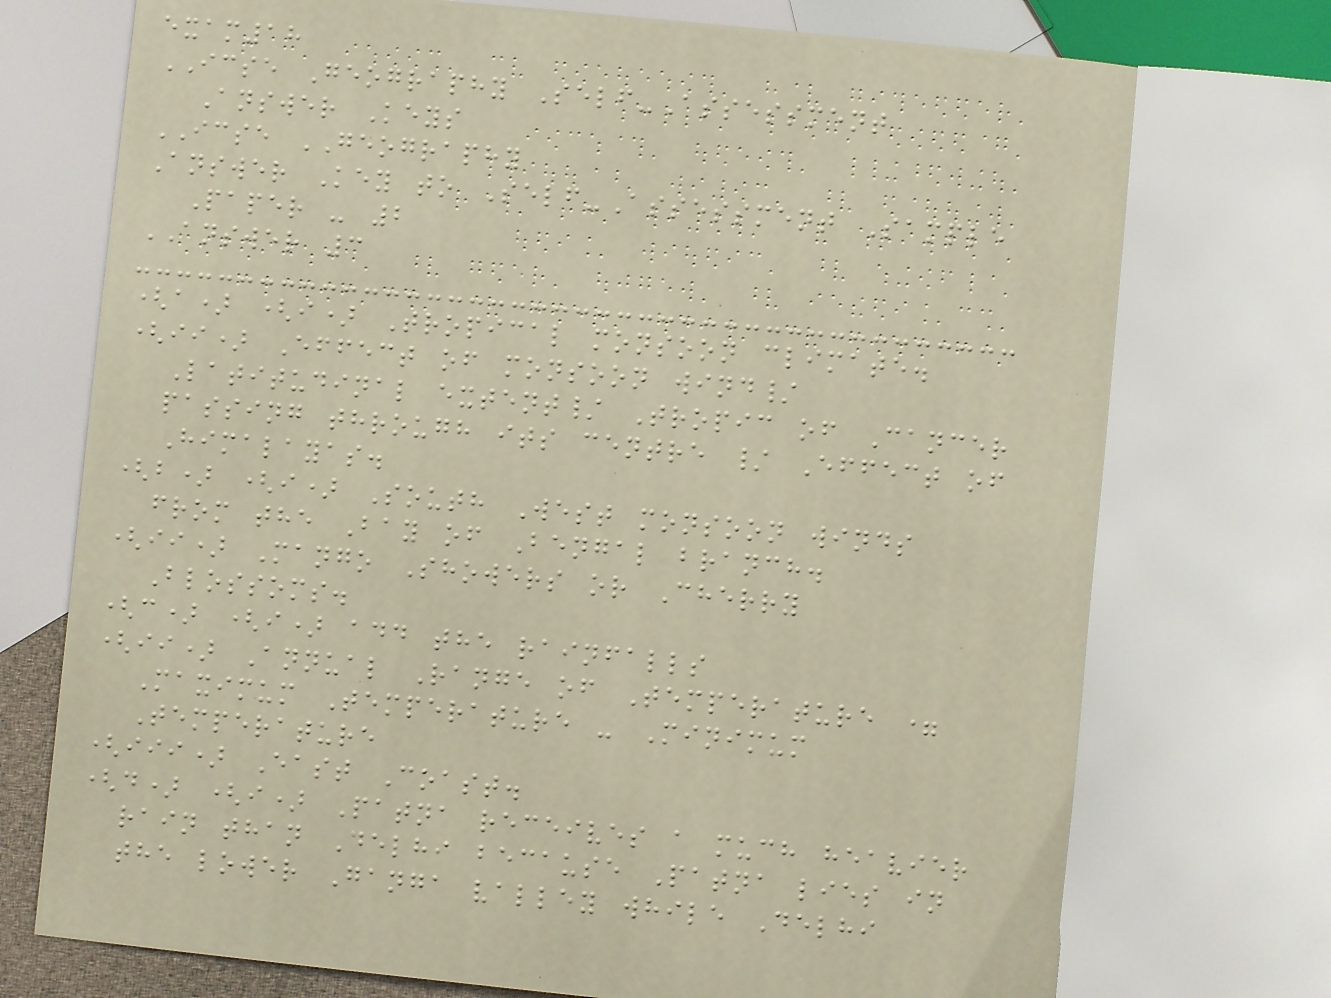exam18
ICSE Geography Self-Assessment
Answer Keys
ICSE GEOGRAPHY
Answer Key to Self-Assessment Sample
Paper - 2
ANSWER 3
(a) (i) Tropical monsoon climate.
(ii) Effect of monsoon wind/
Latitudinal extent/ Tropic of Cancer
passing through its centre / Effect of
Himalayas.
(b) (i) South West monsoon winds
from the Bay of Bengal branch.
(ii) Mango Showers or Cherry
Blossoms.
(c) (i) add the rainfalls
(ii) Annual Range of Temperature =
Maximum Temperature - Minimum
Temperature
(iii) East Coast.
(d) (i) Patna receives a much heavier
rain than Delhi because Patna lies in
the lower Ganga valley while Delhi
